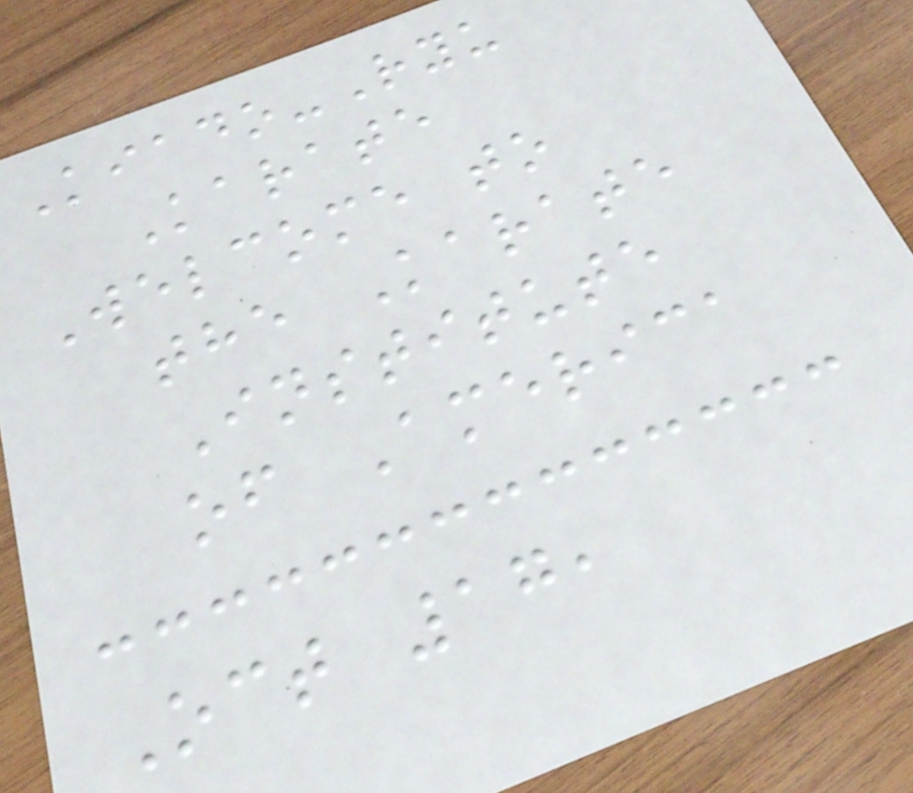Kiado-Ryu
Karate
Welcome to
the Karate
Institute
of America
Oct 17,
